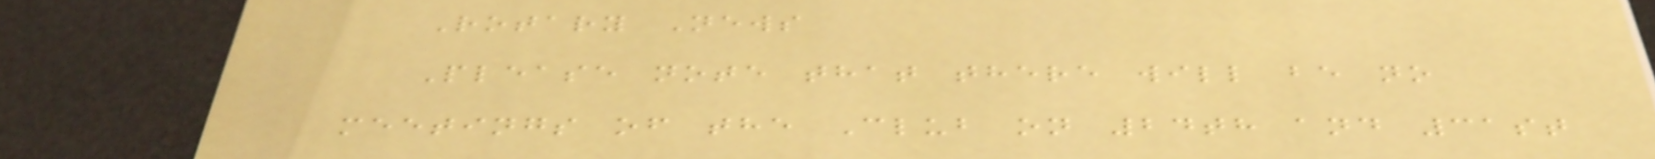Rotary News
Please note that there will be no
meetings of the Club on 24th and 31st
